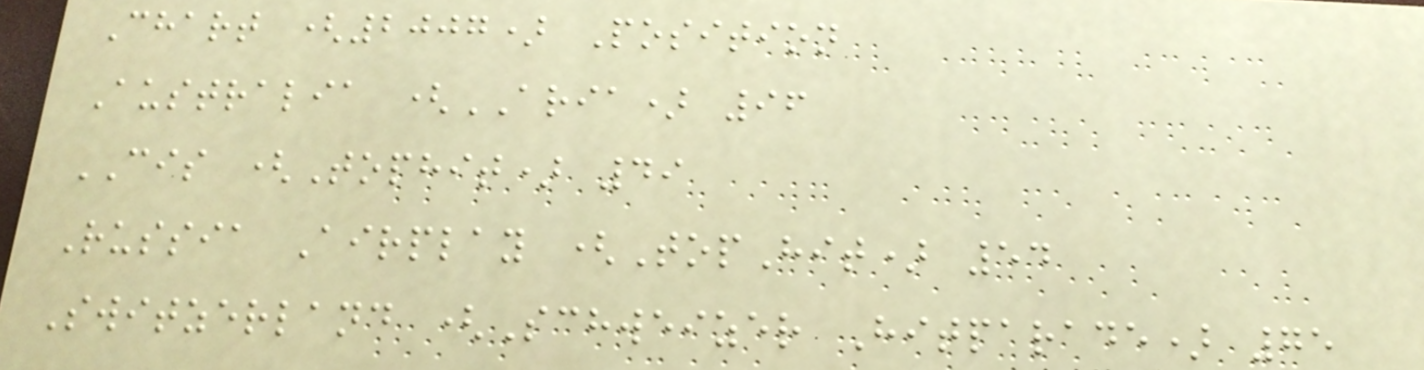Chart (2007) Position
Australia (ARIA) 96
CIS (Tophit) 49
Russia Airplay (TopHit) 54
Switzerland (Schweizer Hitparade) 75
